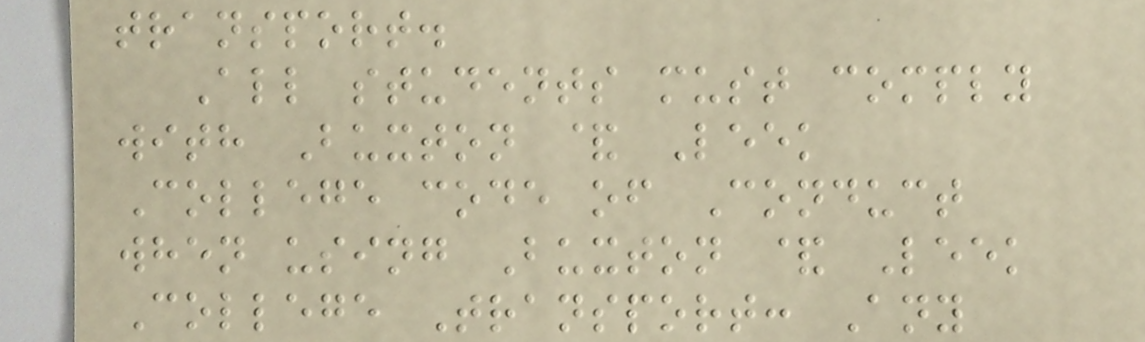transport.
All students must comply
with Buxton & Leek
College code of Conduct
when using Buxton & Leek
College Transport: Any
